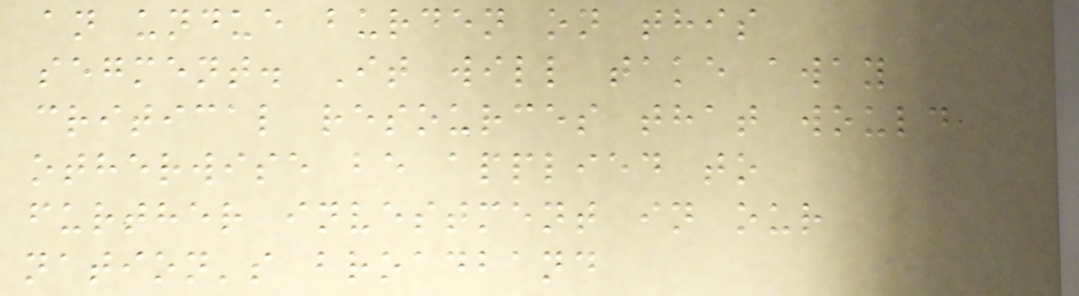an undue burden on this
segment. It will take away
critical resources that would
otherwise be applied to
further investment in our
nation's broadband
